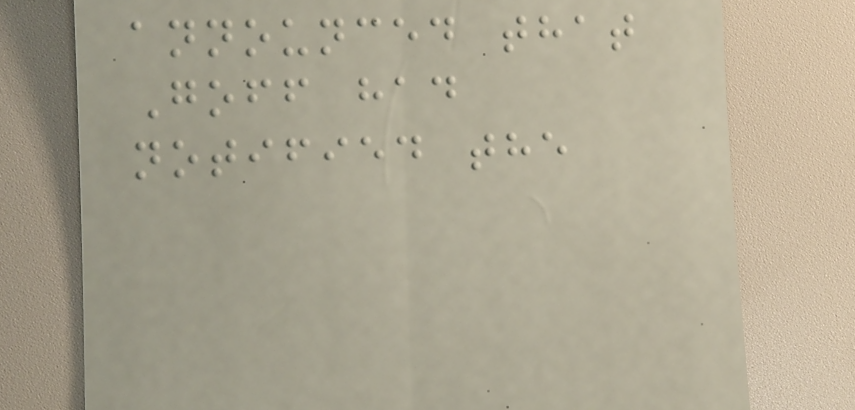announced that
Goff had
notified the
